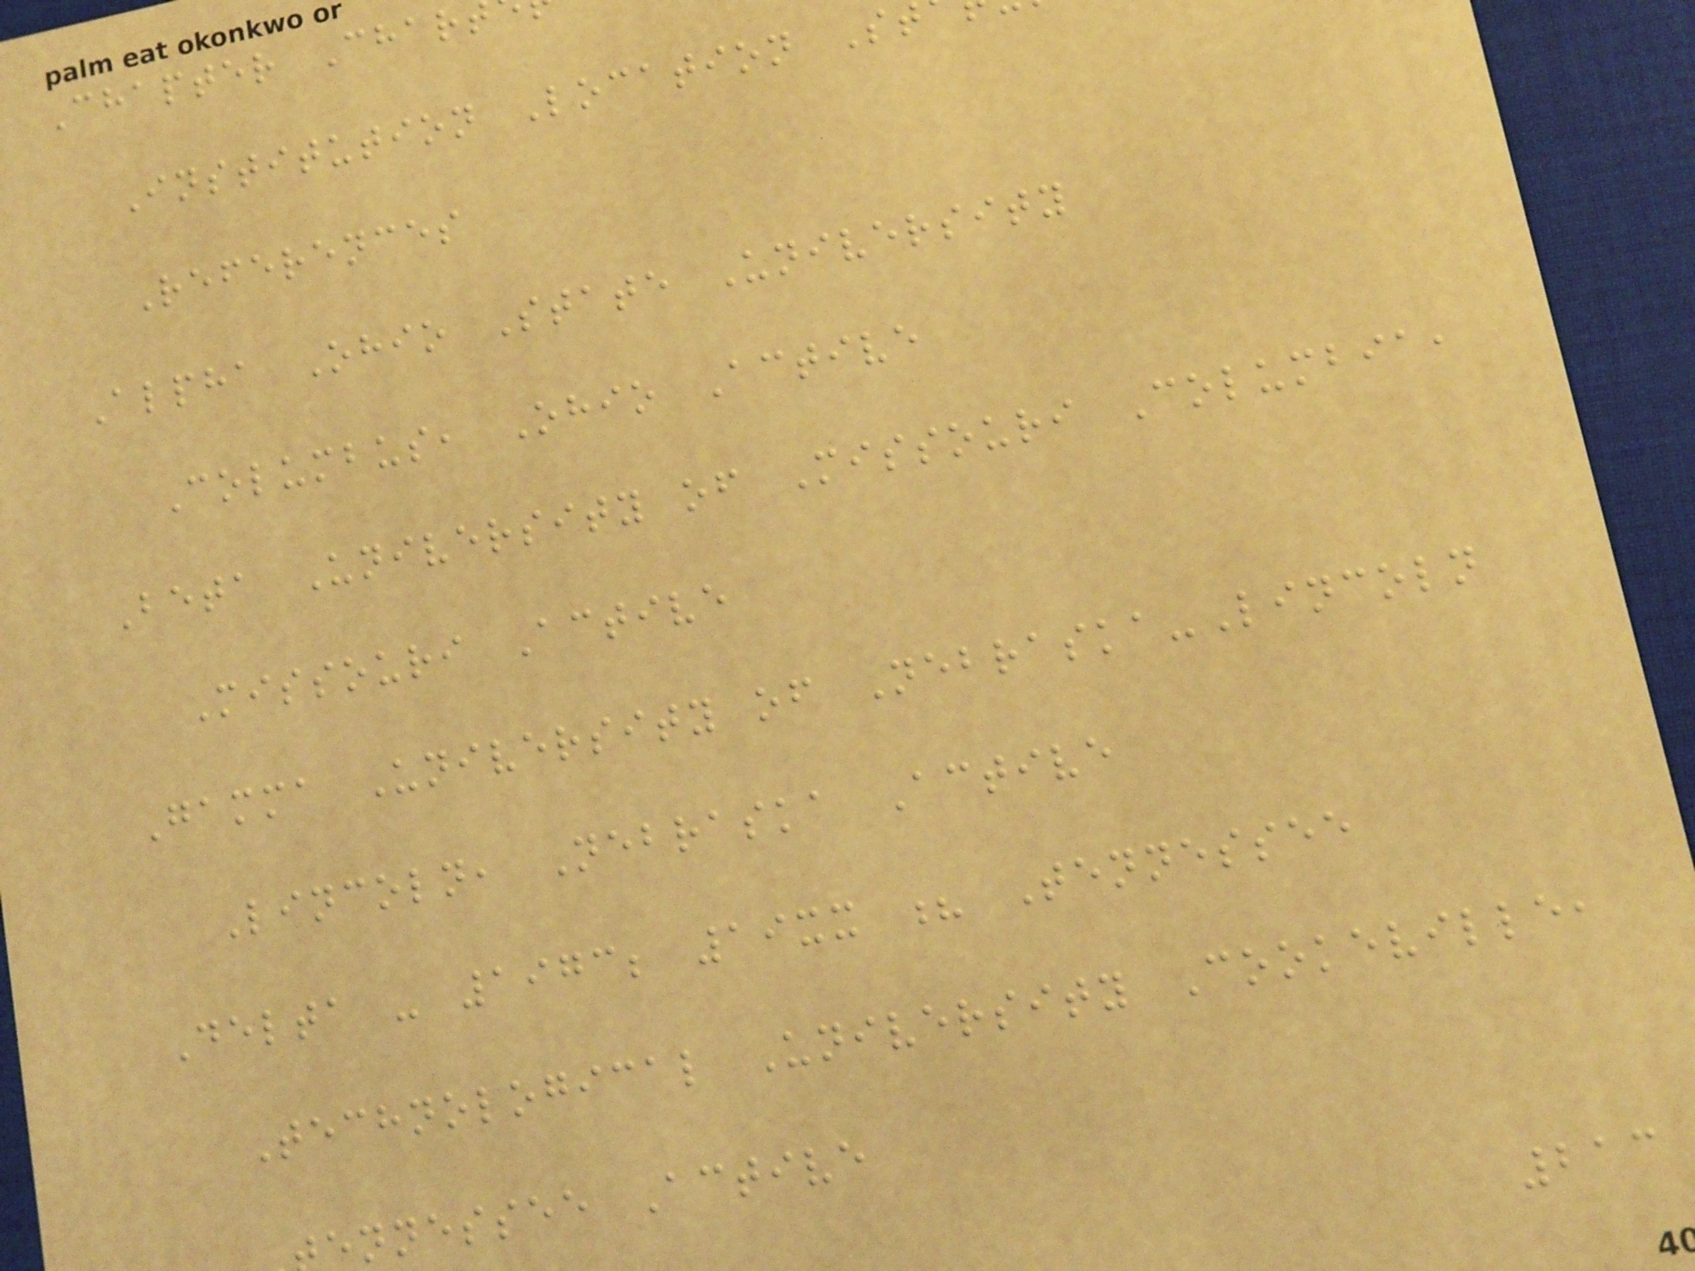Chapter Char
Institution Location St
References
Alpha Ohio State University
Columbus, Ohio Active
Beta University of Missouri Columbia,
Missouri Active
Gamma University of Nebraska-Lincoln
Lincoln, Nebraska Active
Delta - 1973; 19xx ? Tennessee
Technological University Cookeville,
ennessee Active
213
